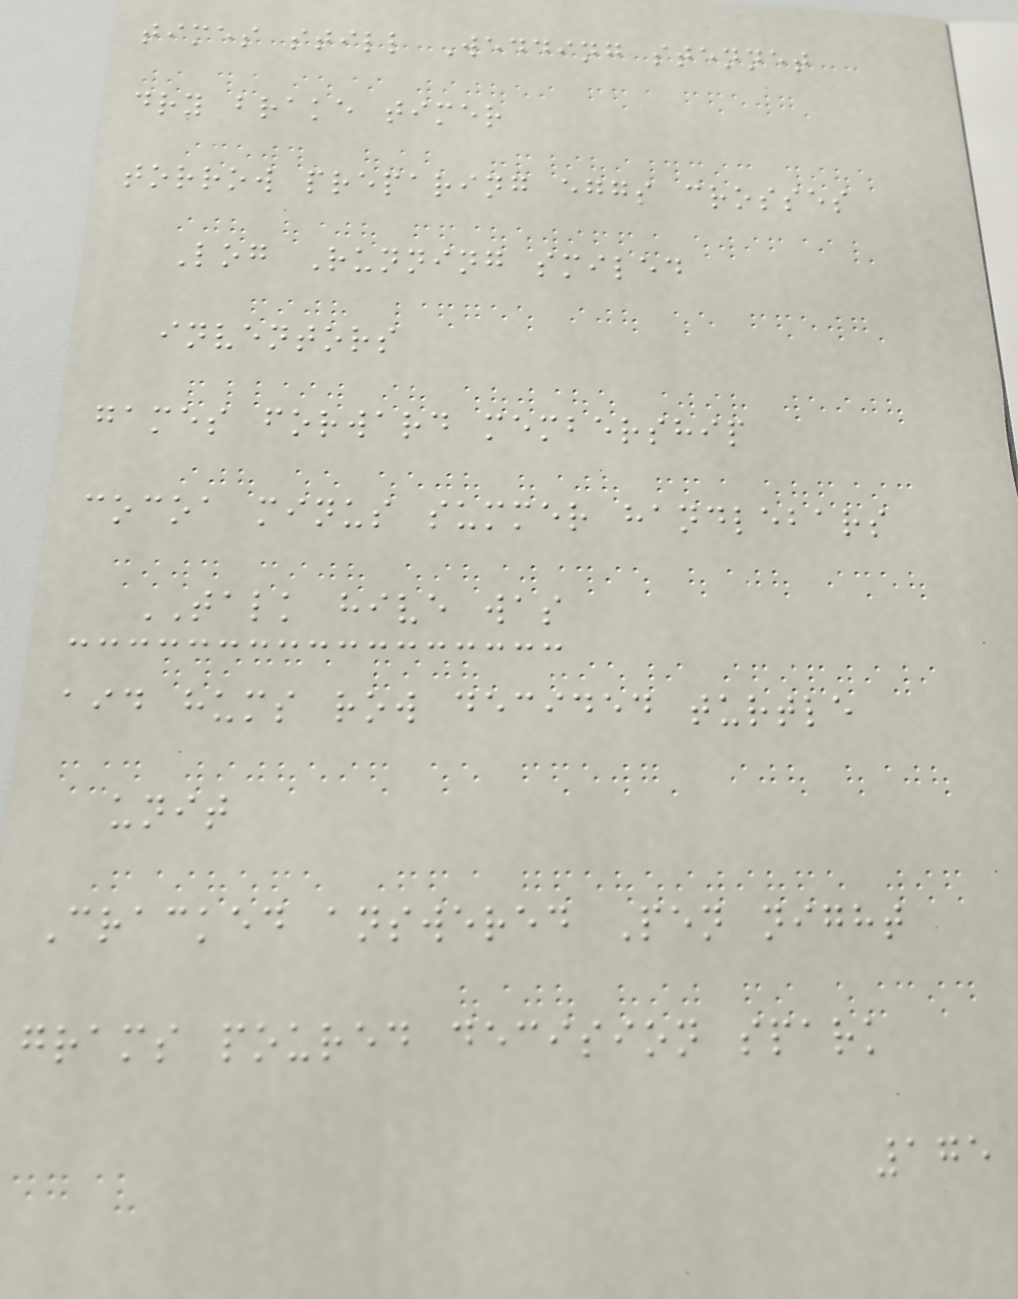times still Wedding stennet
dry brake timer
torrow preparing eggs crosses
Log Running smiled
inventors
games forward membership
cocoa minus summer handlebars
TALK hive was
aid hums row decided turtle
unit
Cracked answered Pen night
grams poured decision spark
175
